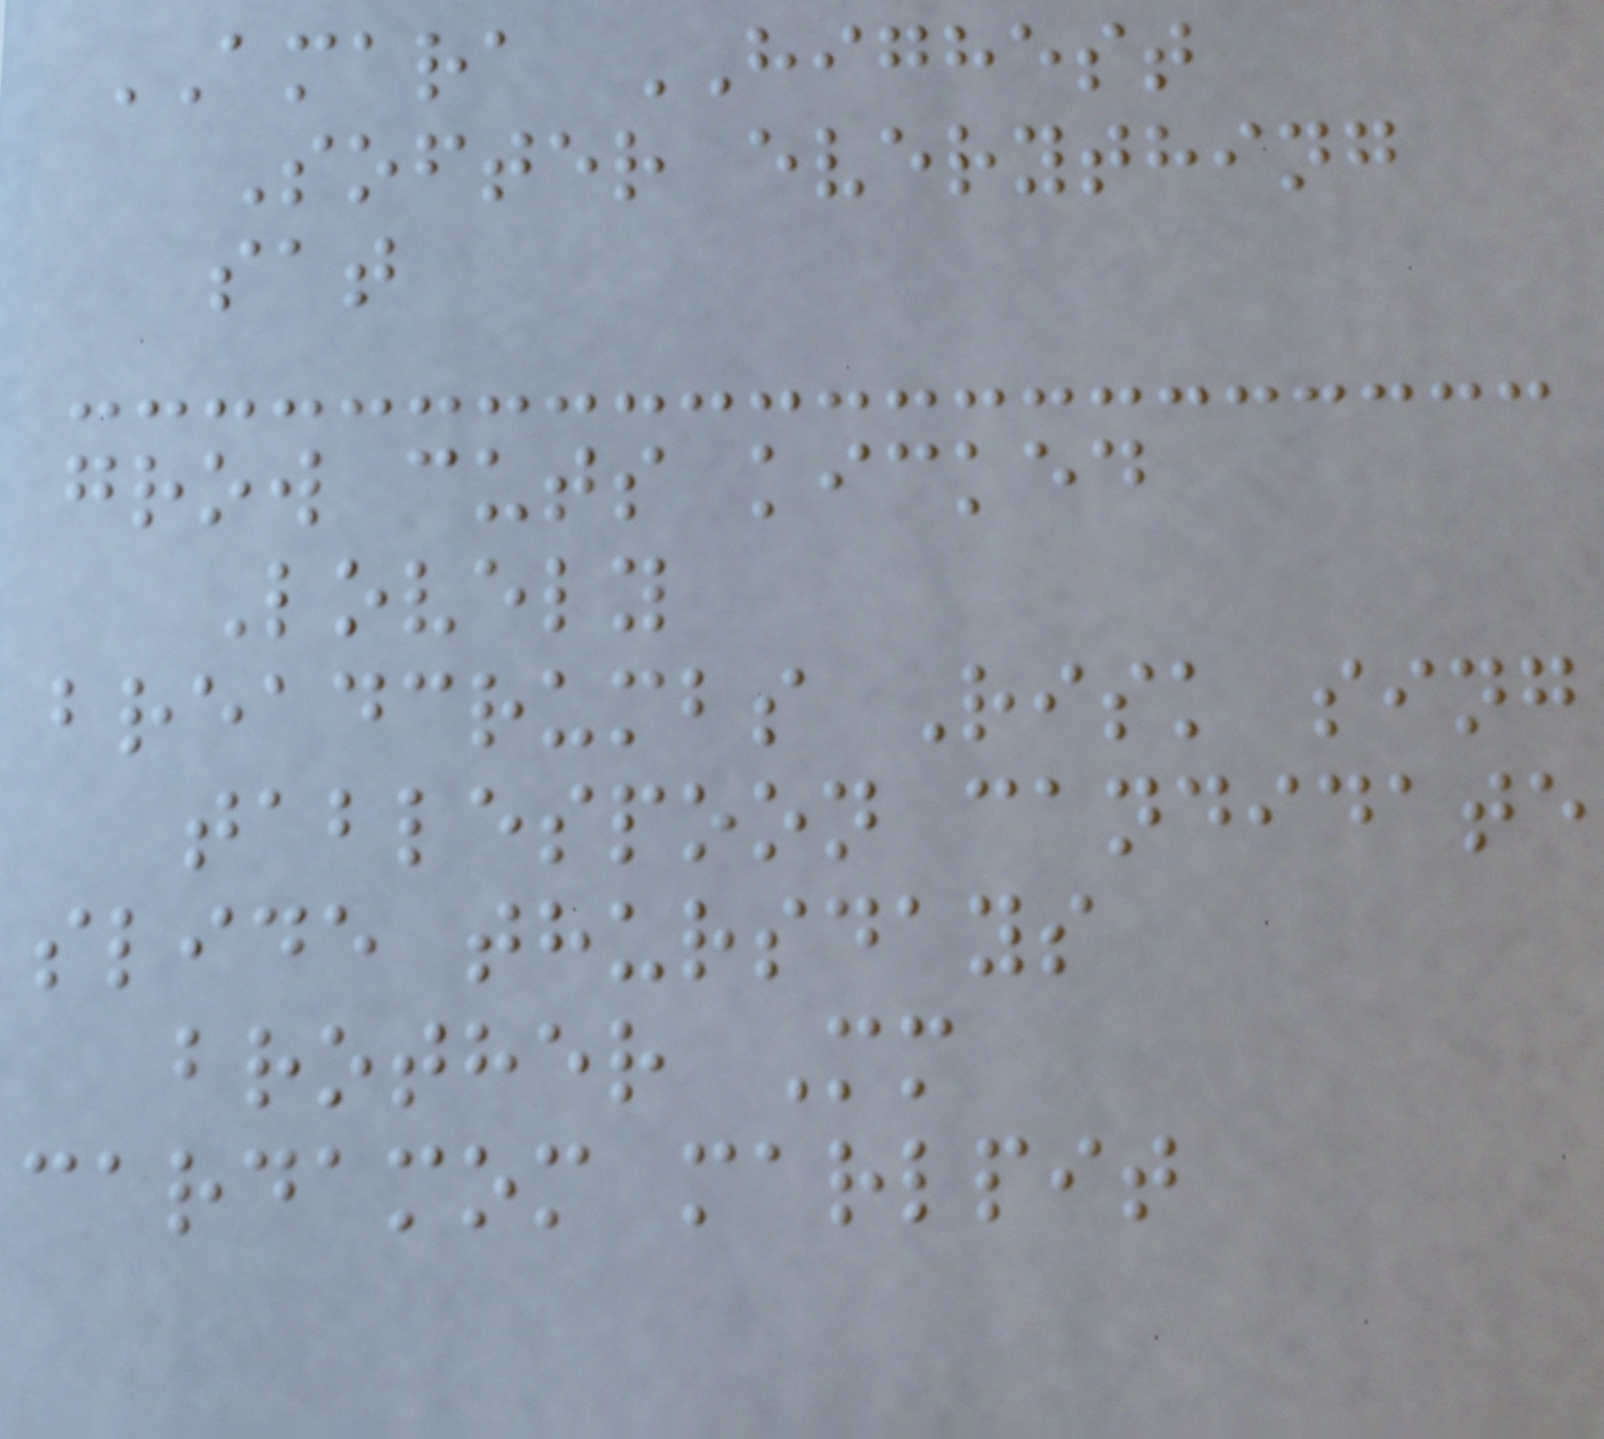AMARA HIGHEST
Softer everything
sat
grow cuts kicked
Lovely
breadcrumbs Risk sing
tablespoon candidate
slide thursdays
brother Mm
cardamom marlpit
